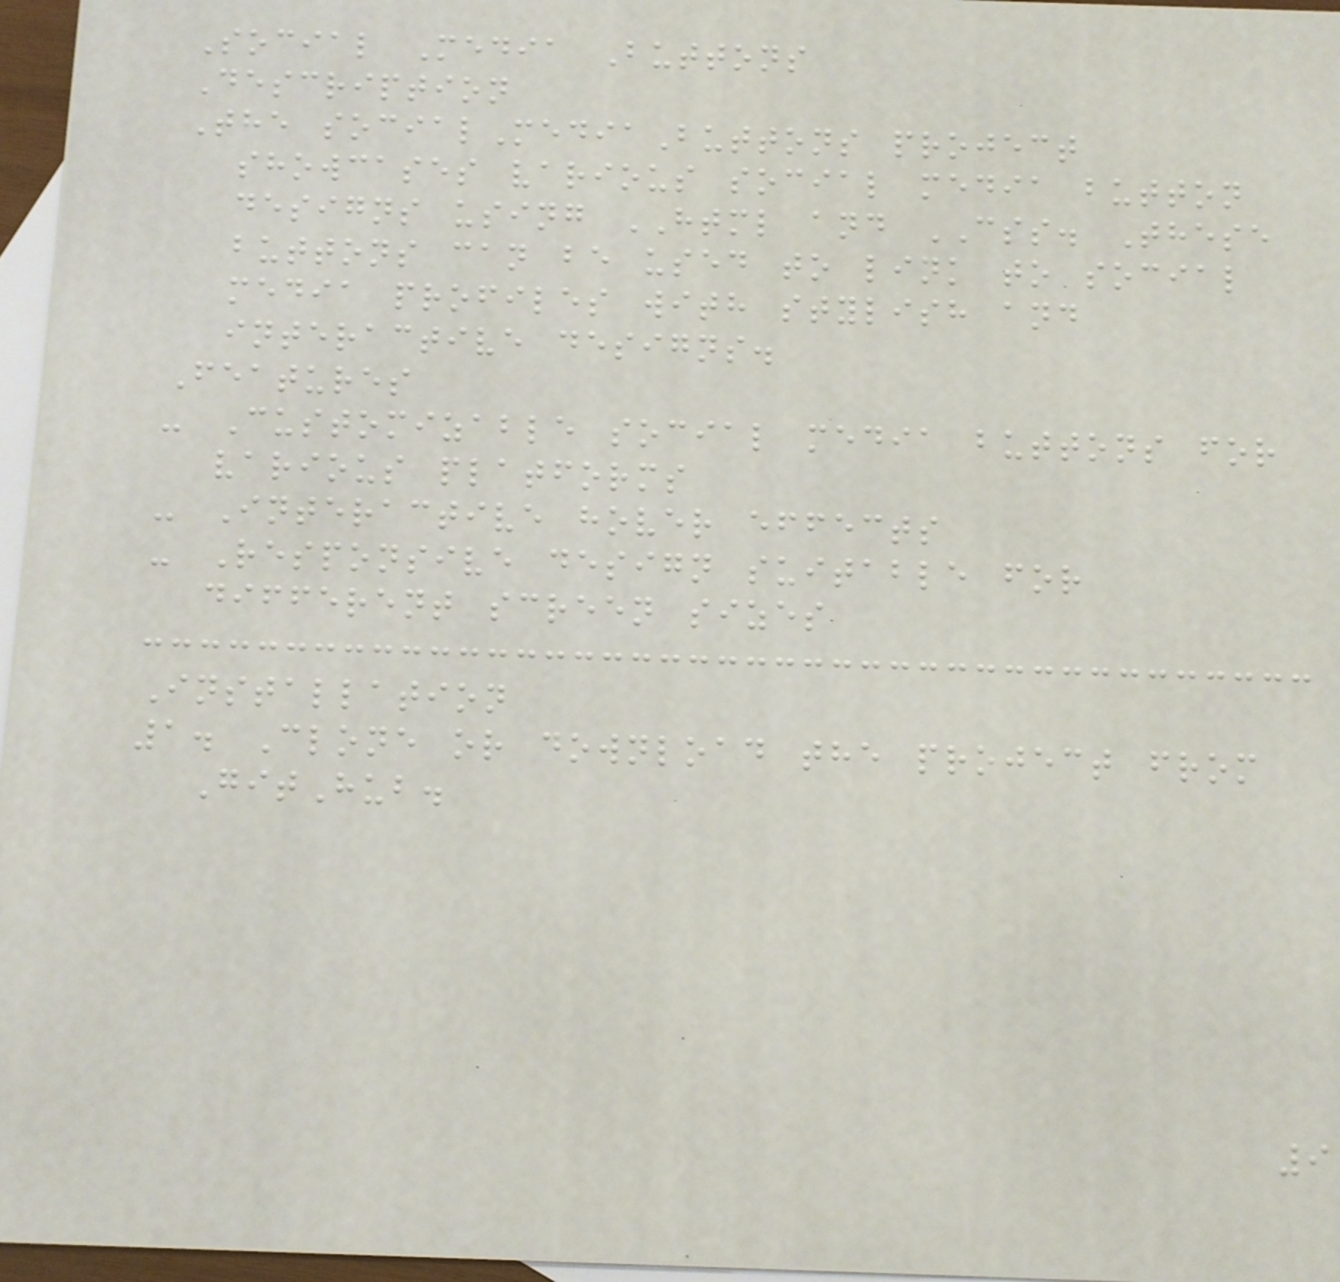Social Media Buttons
Description
The socialMediaButtons project
showcases various social media button
designs using HTML and CSS. These
buttons can be used to link to social
media profiles with stylish and
interactive designs.
Features
- Customizable social media buttons for
various platforms
- Interactive hover effects
- Responsive design suitable for
different screen sizes
Installation
1. Clone or download the project from
GitHub.
9
